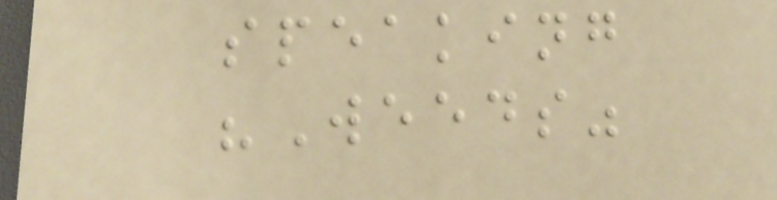speaking
"Weeds"
